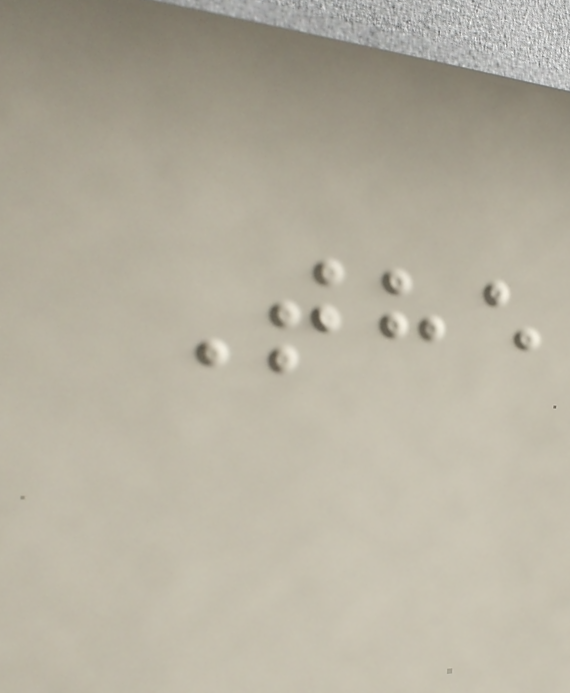The
